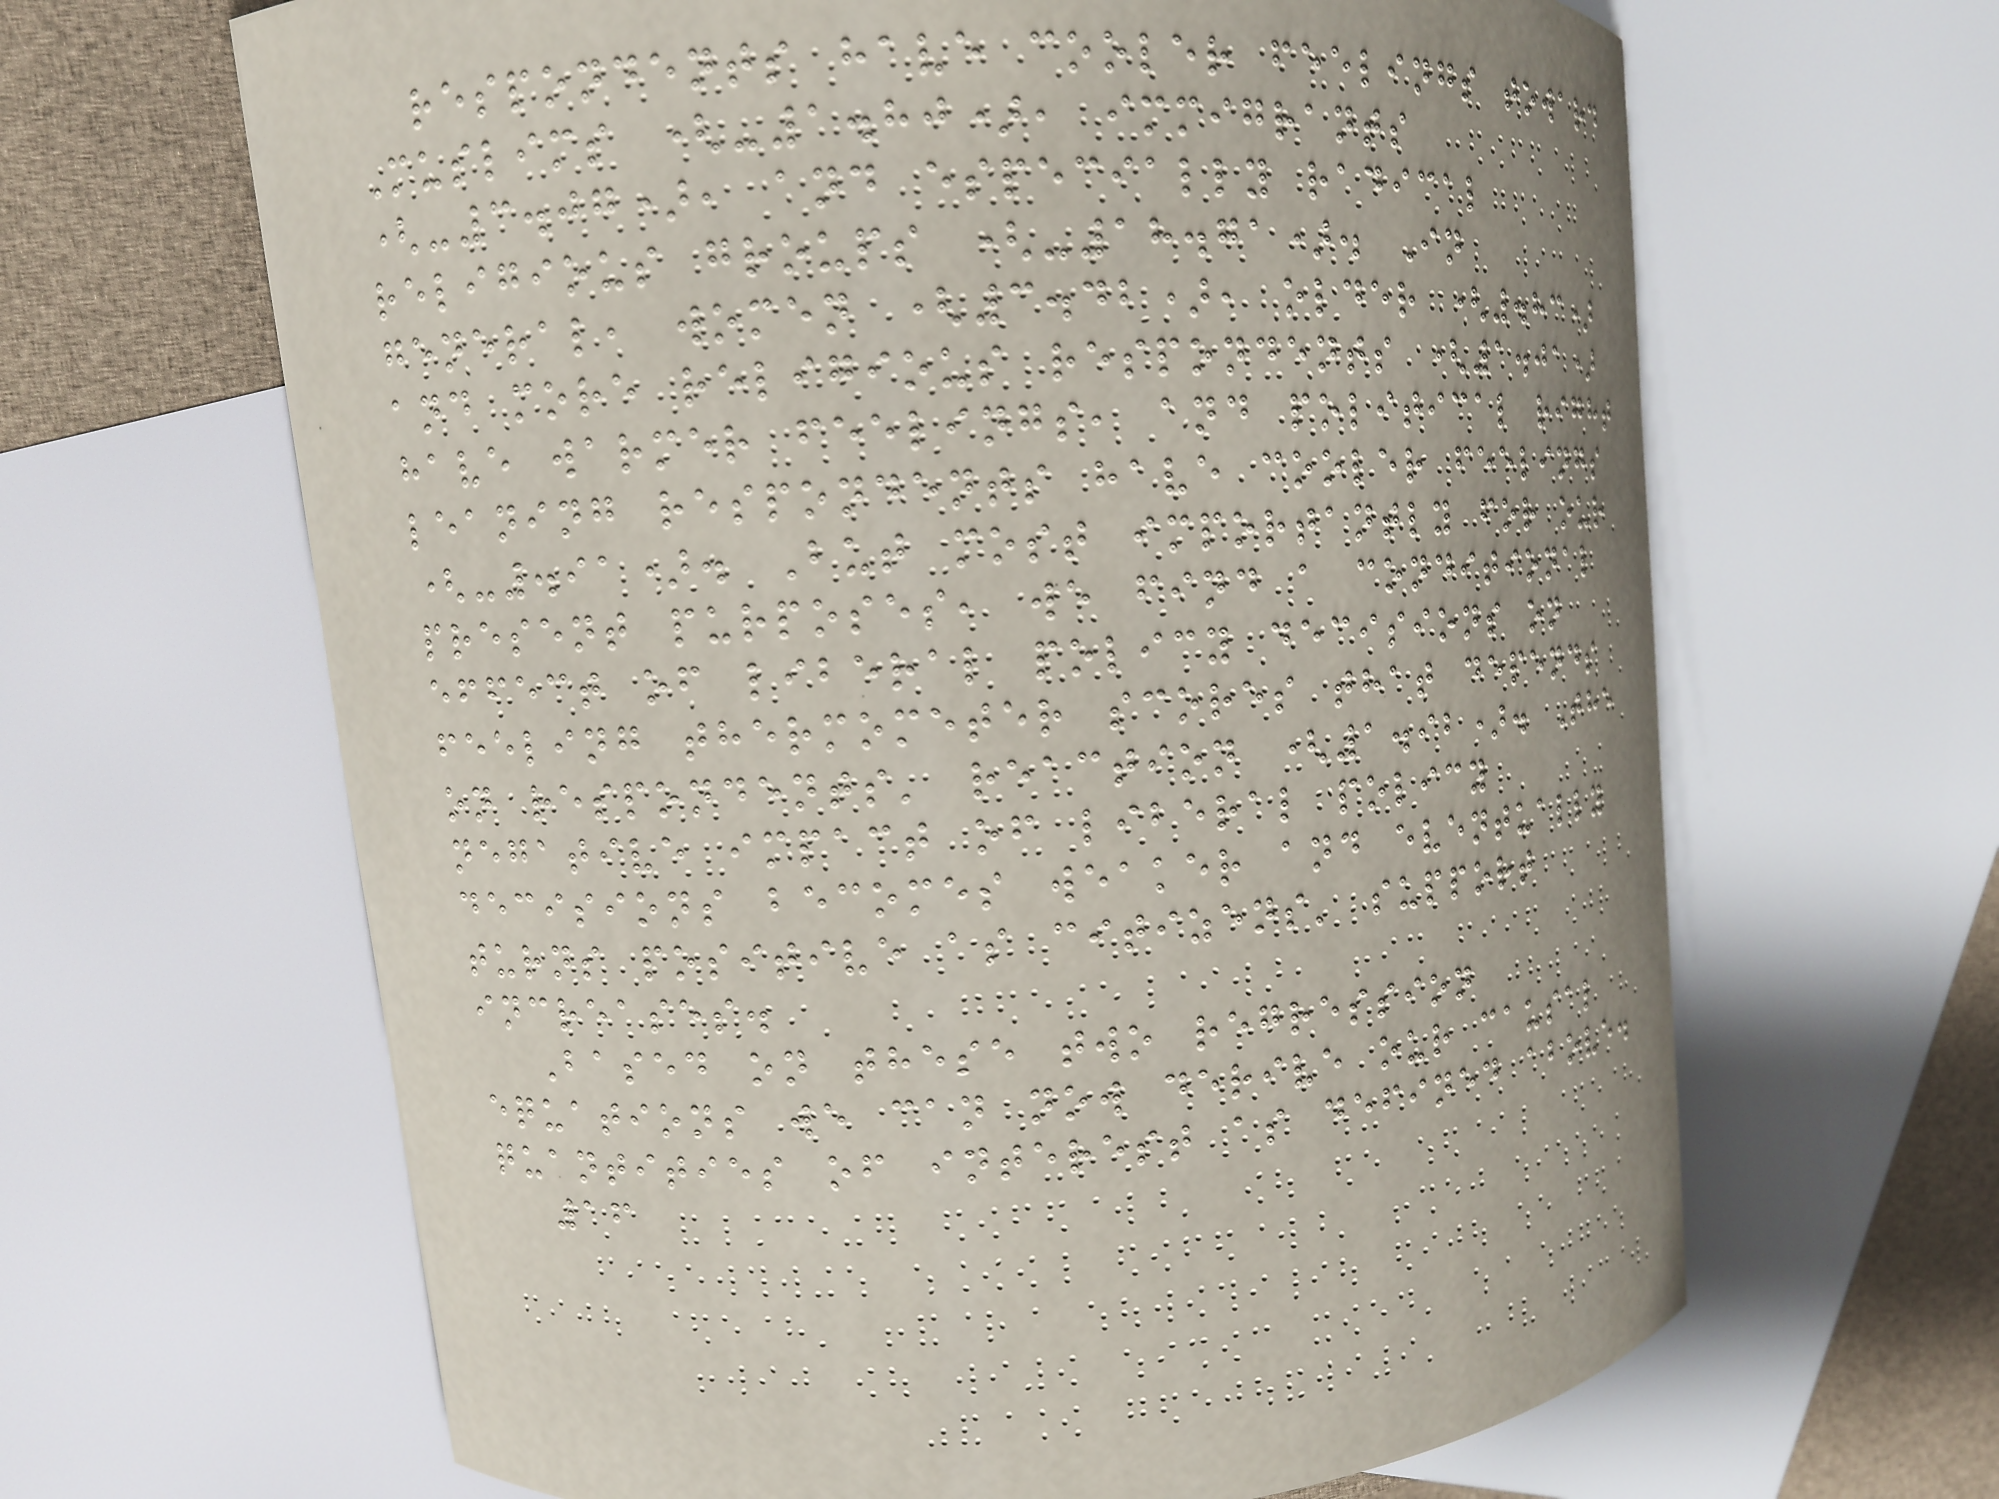respondents have cooler feelings toward
Muslims (-1.80), immigrants
(-3.07), and especially radical
religious groups (-18.71). In
general, women (3.42), older (.83)
and more religious respondents (1.01)
have warmer feelings, and political right
leaning respondents have cooler feelings
(-.91). But most importantly for our
present purposes, we find a conditional
effect of liberal policy decisions on
feeling thermometer scores that depends
on respondents' reaction (1.92). The
negative impact of liberal policy
decisions becomes weaker and eventually
turns positive as citizens' support
increases.
Based on these two regression
equations we can now derive our causal
quantities of interest as defined above.
16
